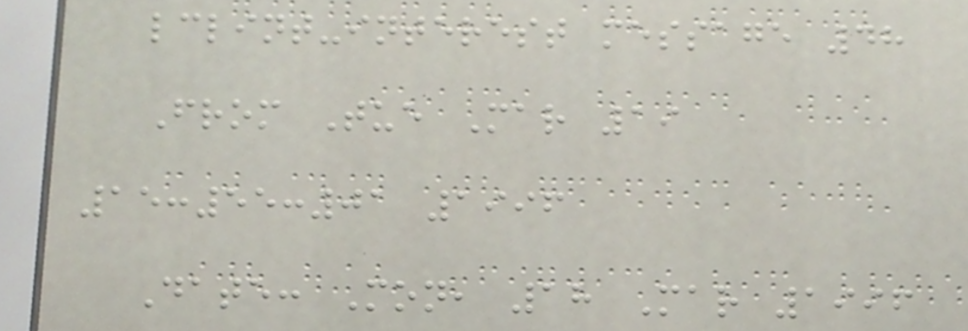lclint-interest message 48
From Tue Mar 19
15:55:01 1996
Date: Mon, 18 Mar 1996
